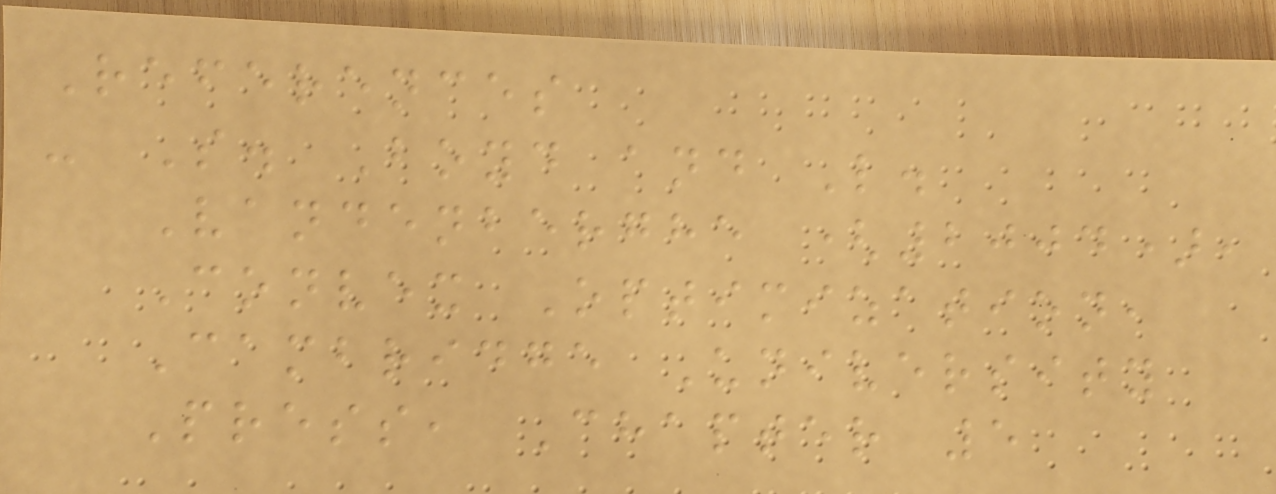References
- S. Boyd and L.
Vandenberghe (2004),
Convex Optimization,
Cambridge University
Press, Chapter 5
